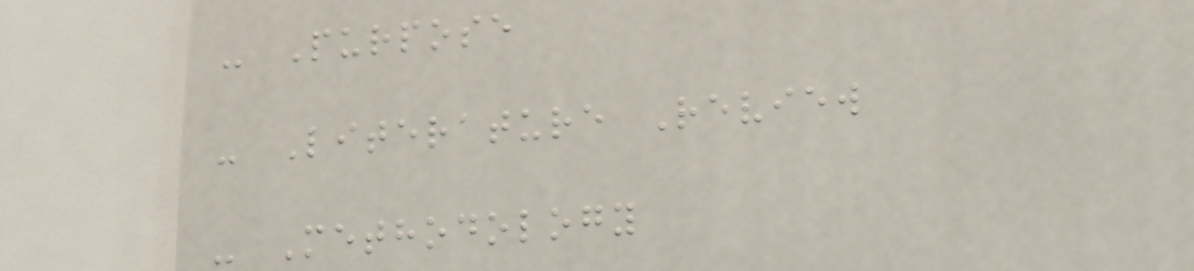- Purpose
- Literature Review
- Methodology
